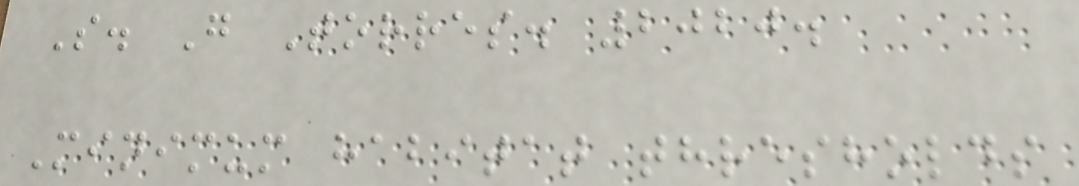S. G Torres. 2020.
Minimum habitat thresholds
